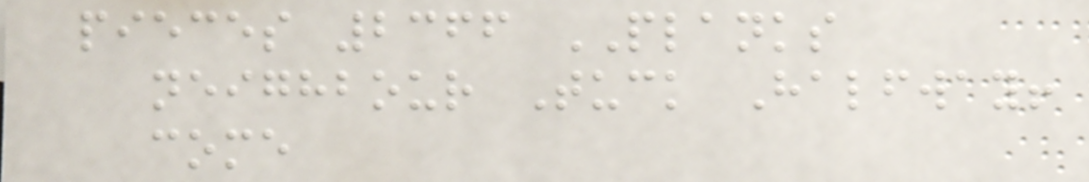pieces 2366 PLANKS
neighbour Tuck Halfway!
come
